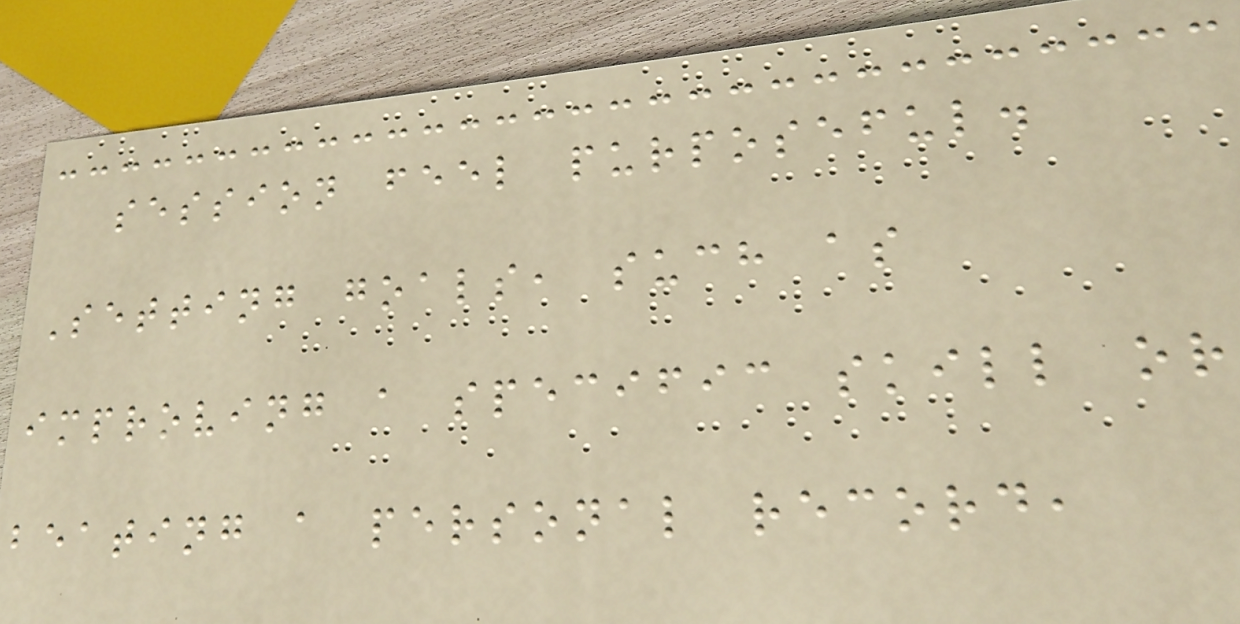session feel purposeful.
Setting goals, such as
improving a specific skill or
beating a personal record,
